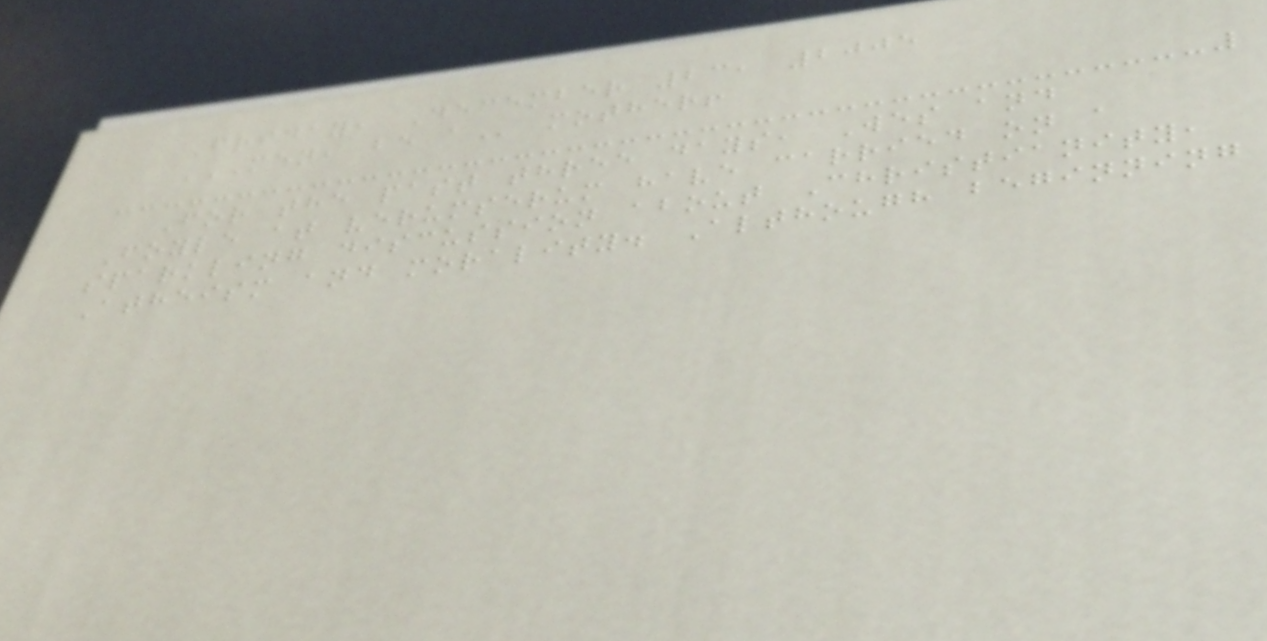Friday, December 23, 2005
MEN, BE A mother!
For the past three days, Wes and
Foyle at verumserum have carried on a
sparkling discussion about Christianity,
Atheism and morality. Although beginning
